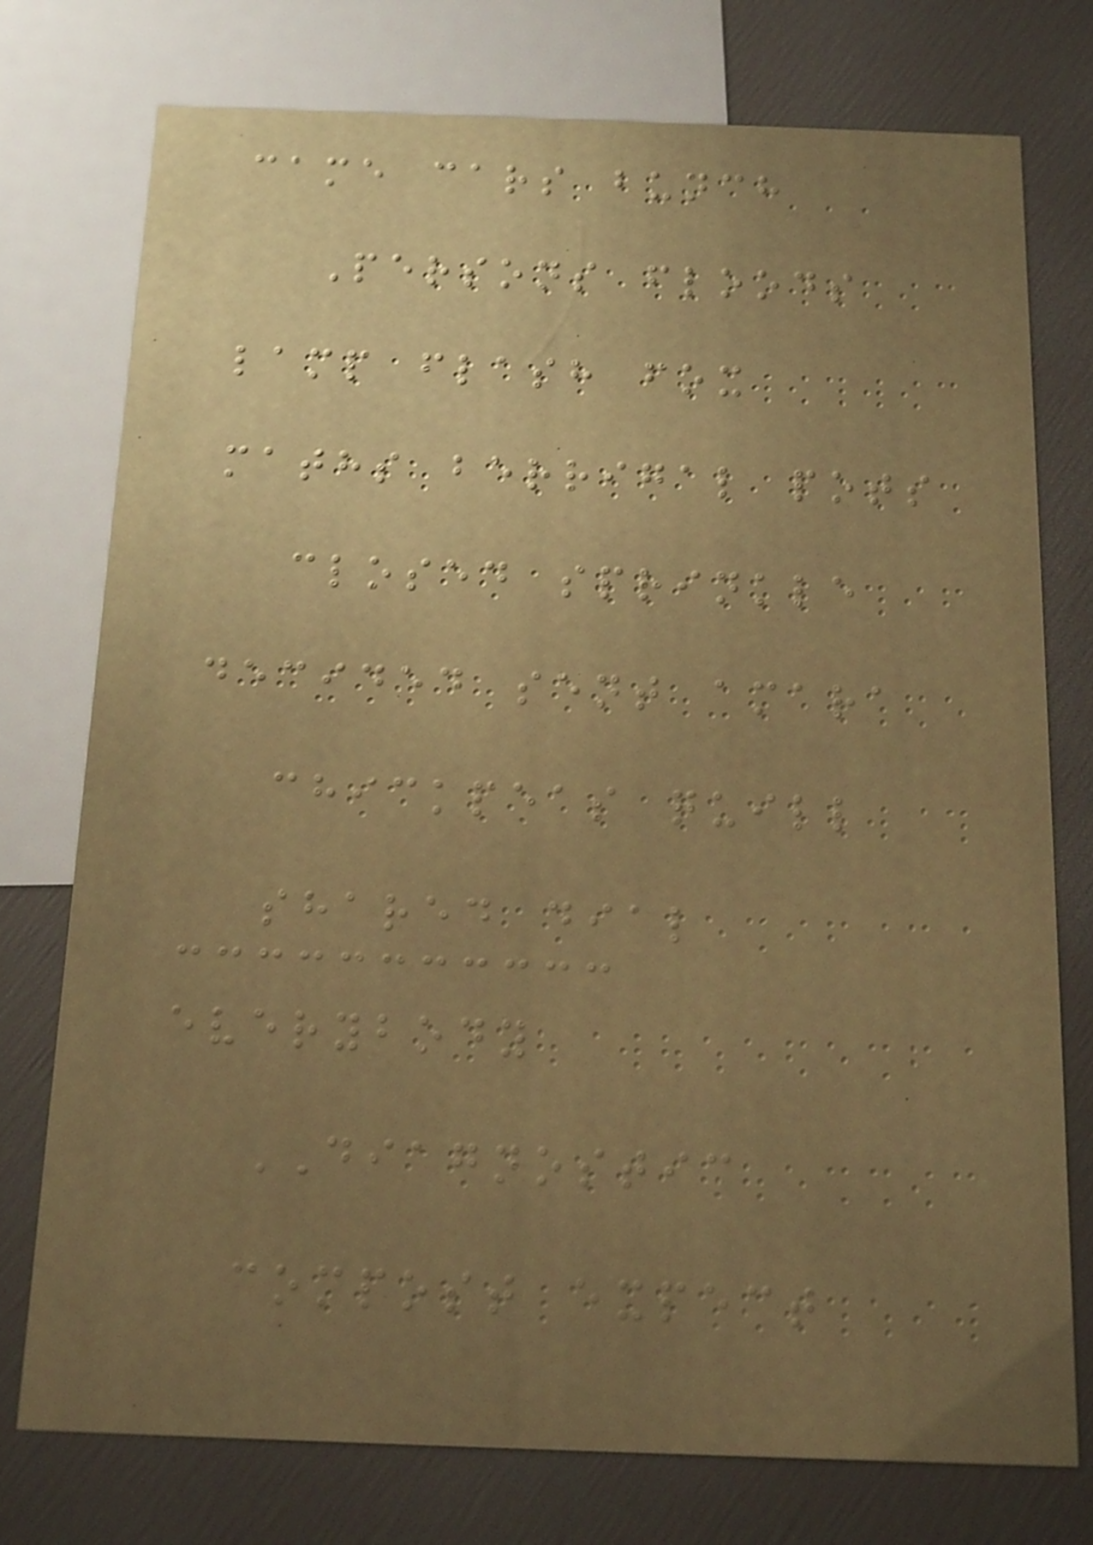came cars bunch
Persons floods
lamp flash fox
maths berrigal pots
closed sprinkle
decided sent amara
chickpeas quill
shared dial
everybody
DIAGNOSTIC
compost expect
